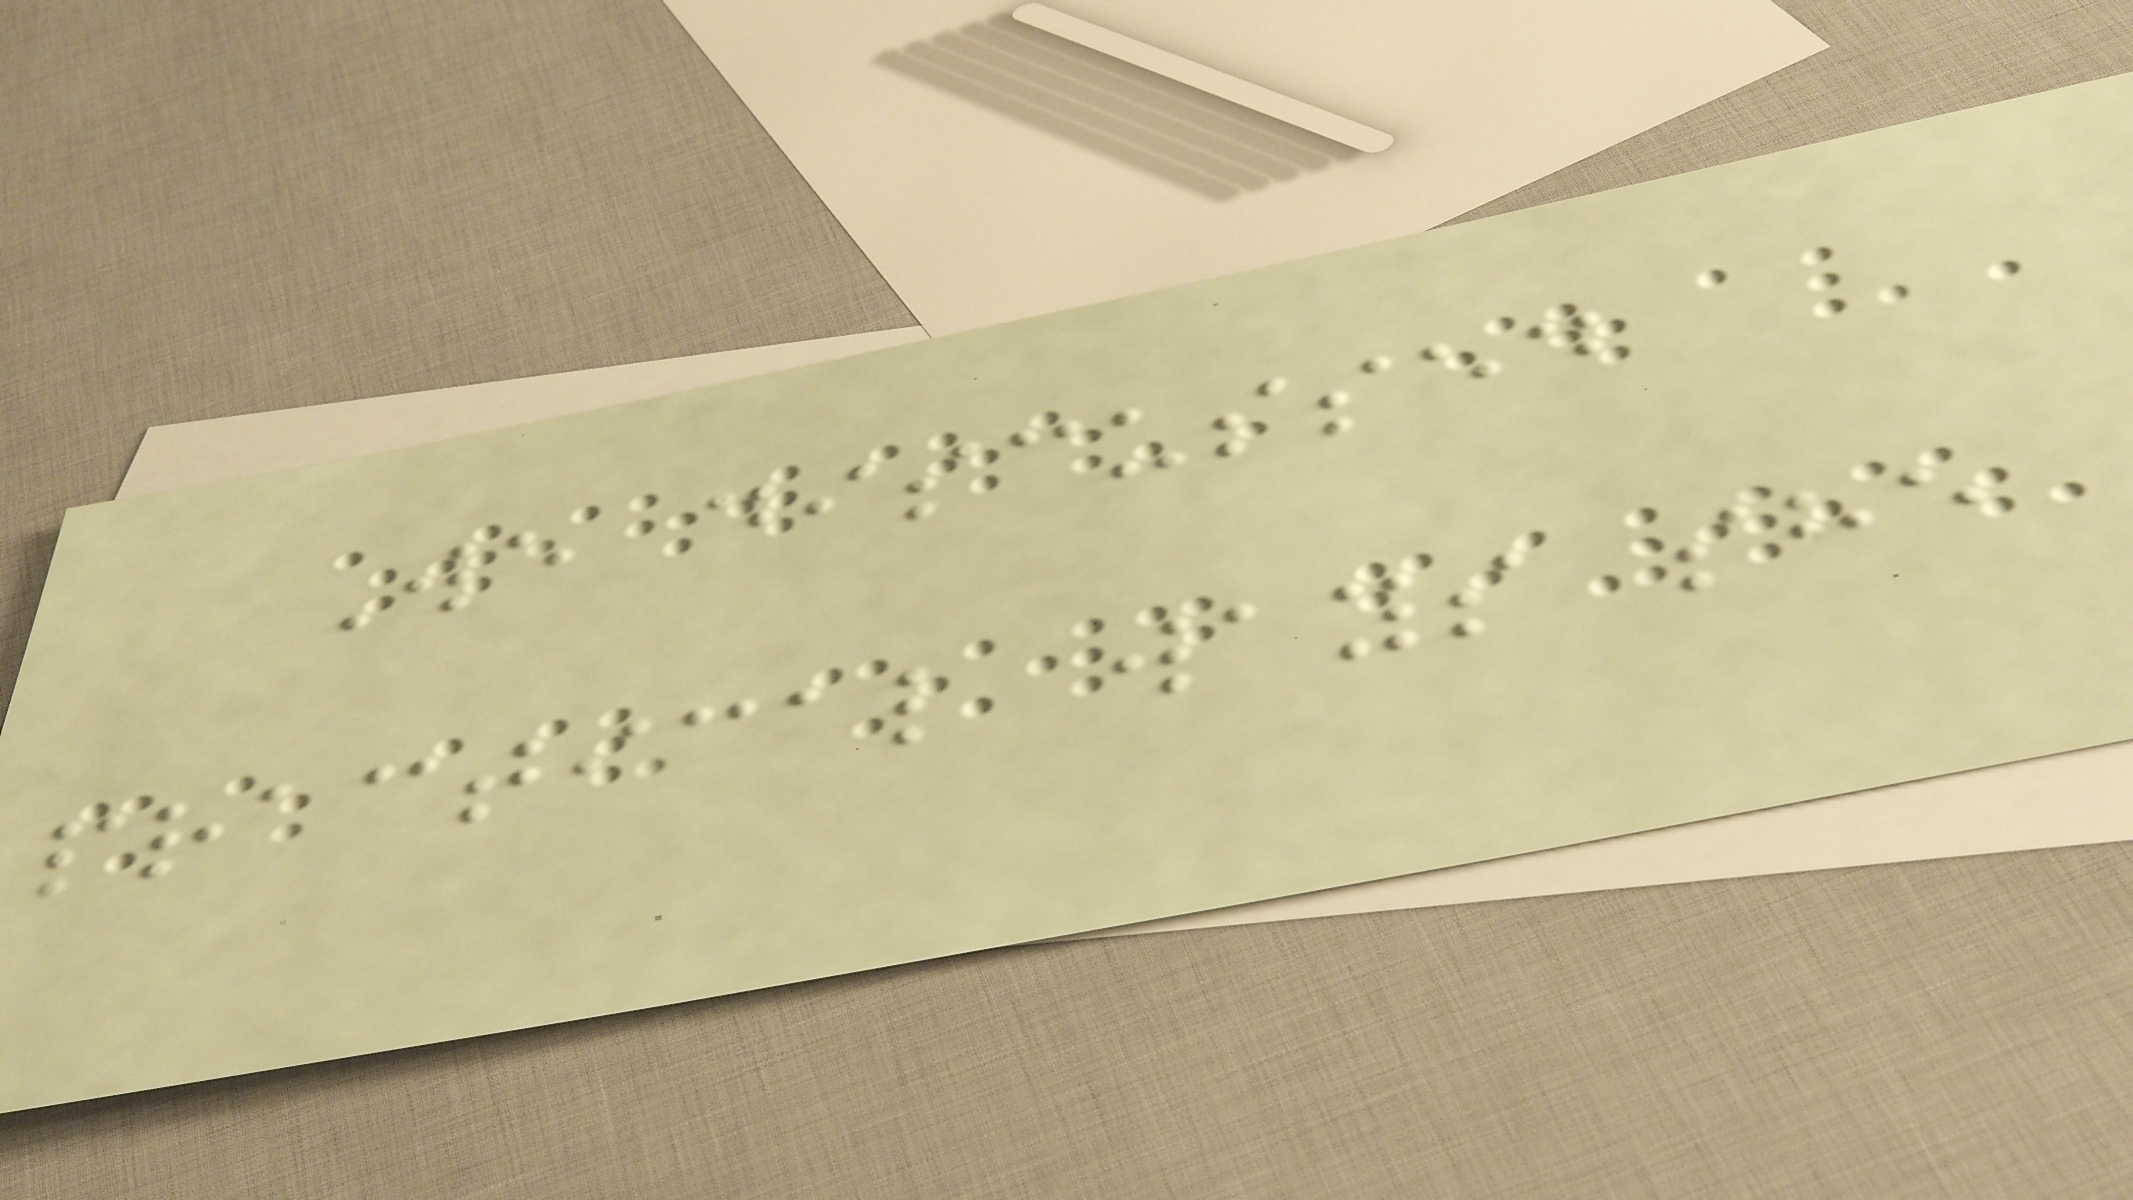We discussed
practical ways she
